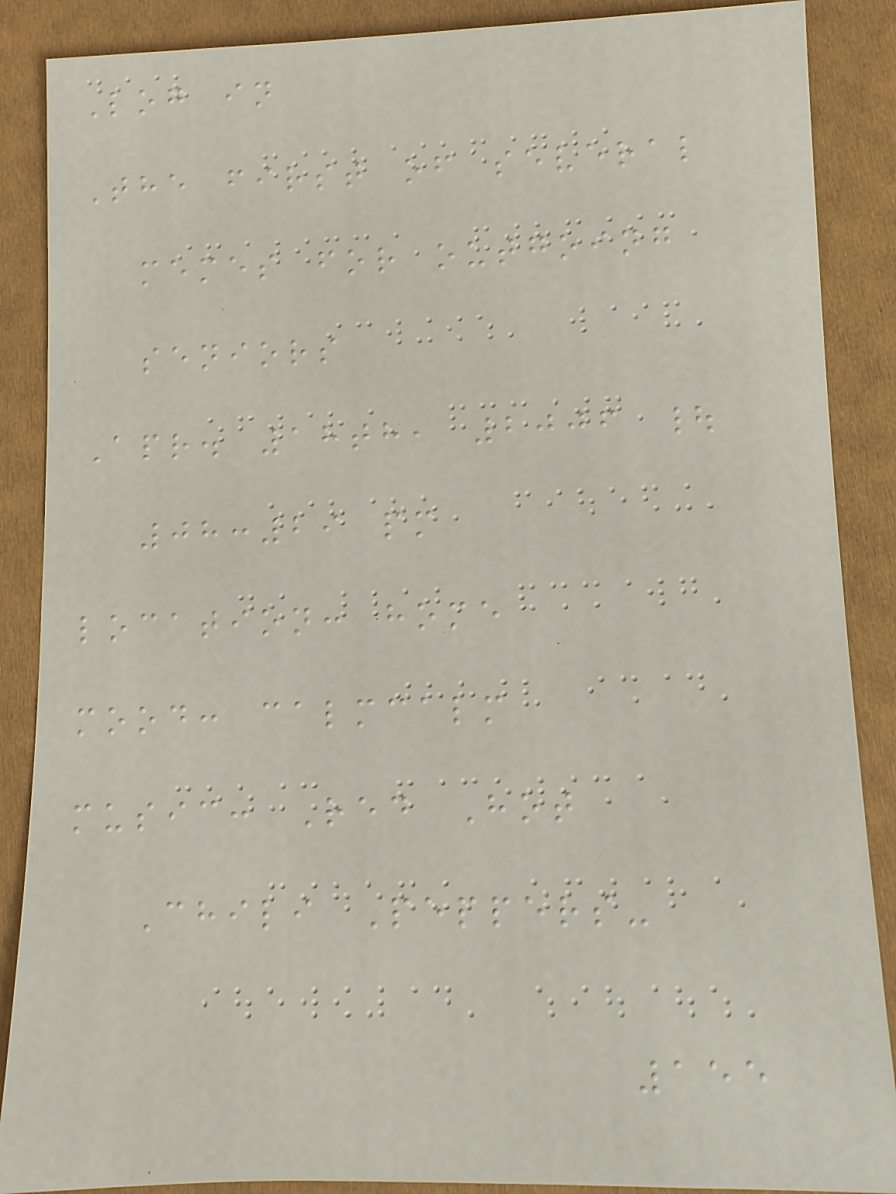Log in
The first of several
memes for outgoing
seniors
Apr. 18th, 2006 |
08:29 pm
location: home
mood: calmcalm
music: Red Hot
Chili Peppers-
155
